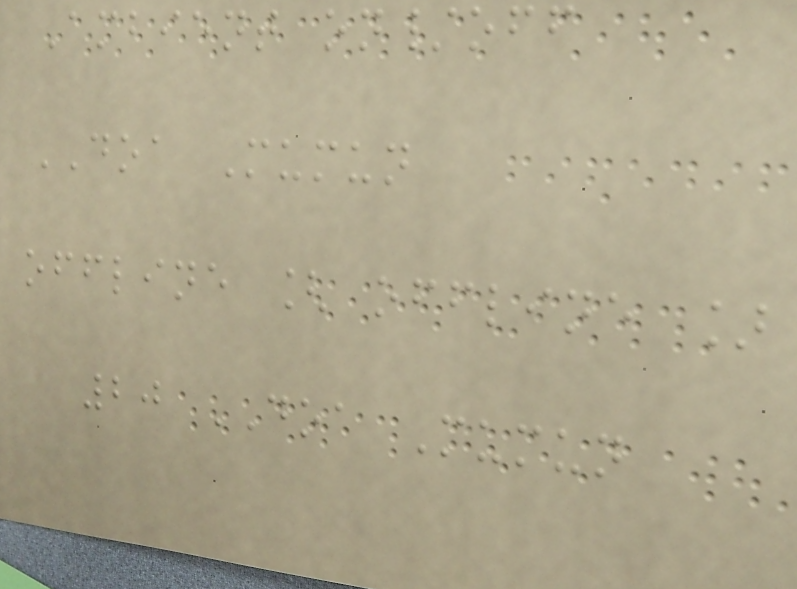Ambient on/off
DOA Mumun
offline [ offline ]
20 DOA Mumun
